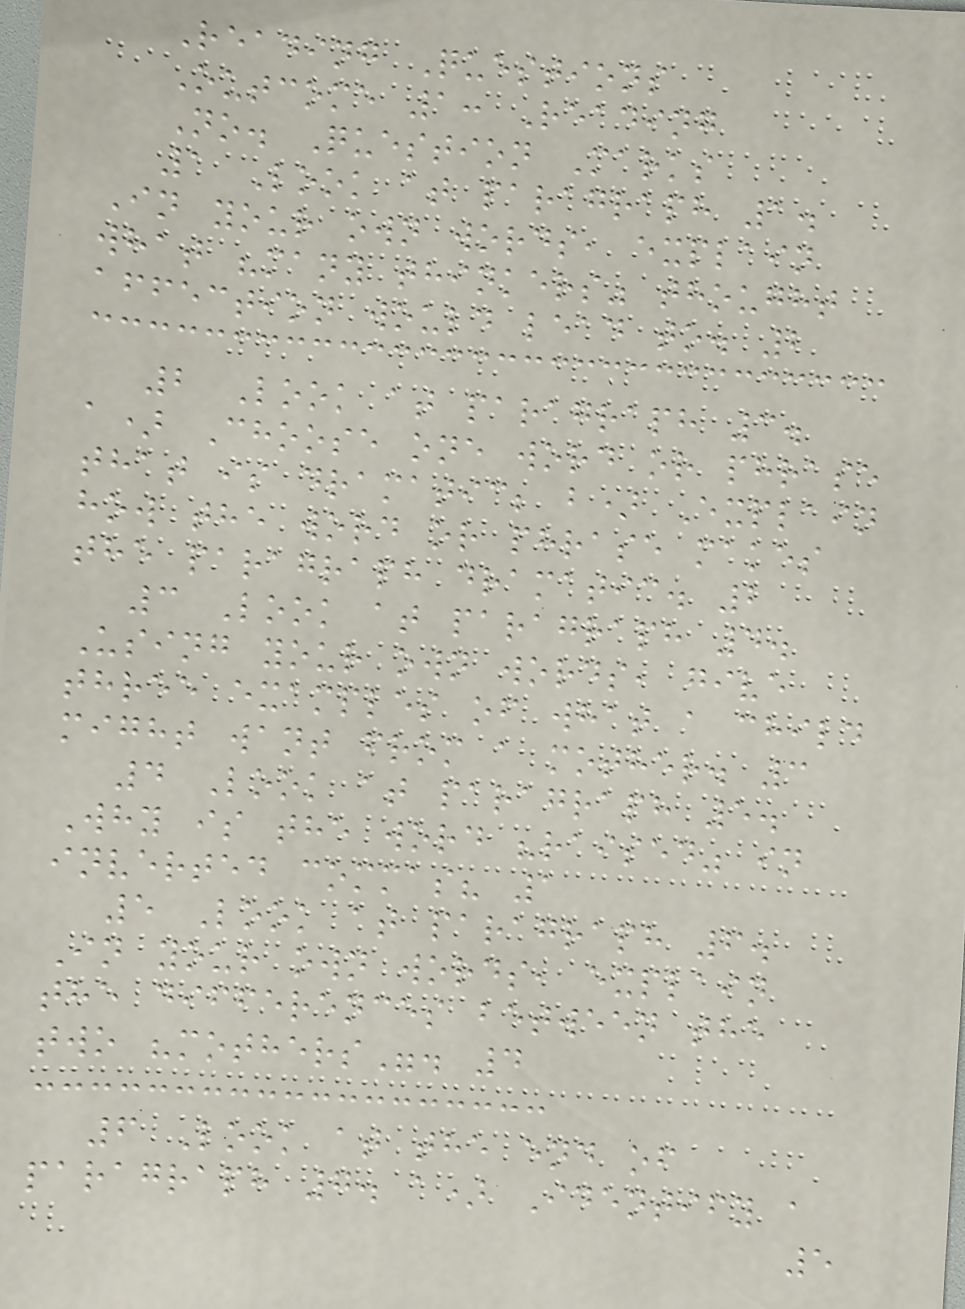Reading Questions
Outcome 1: Reading
No. Question Marks
1 Look at paragraph 1.
In your own words, explain
what "many thinkers" thought
affection would lead to. 2
2 Look at paragraph 3.
a) Choose one word or phrase
that is dramatic; b) Explain
how the word or phrase makes
the paragraph dramatic. 2
3 Look at paragraph 4.
Using your own words, give
three examples of what a child
might want from a mother. 3
4 Look at paragraph 5.
Why is the word "raised" in
inverted commas? 1
5 Look at paragraph 6.
In your own words, explain
the differences between the
two "mothers". 4
6 Look at the end of
paragraph 7. a) Identify a
5
